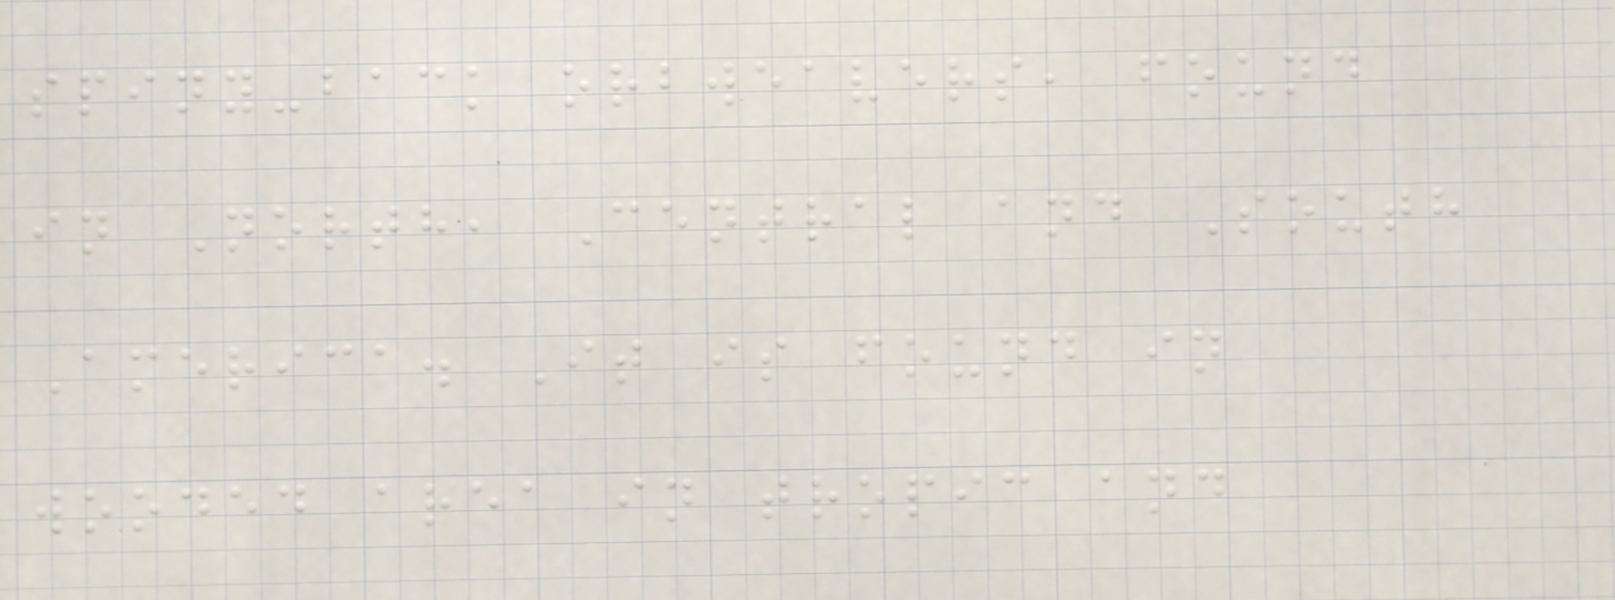spiny-back orbweavers, found
in North, Central and South
America. It is found in
wooded area in tropic and
